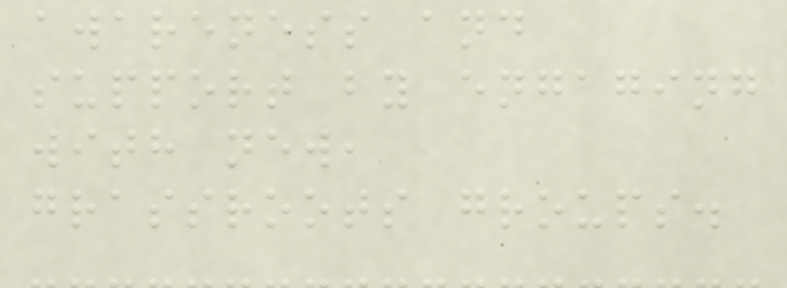awareness and
support by engaging
with new,
grassroots groups.
